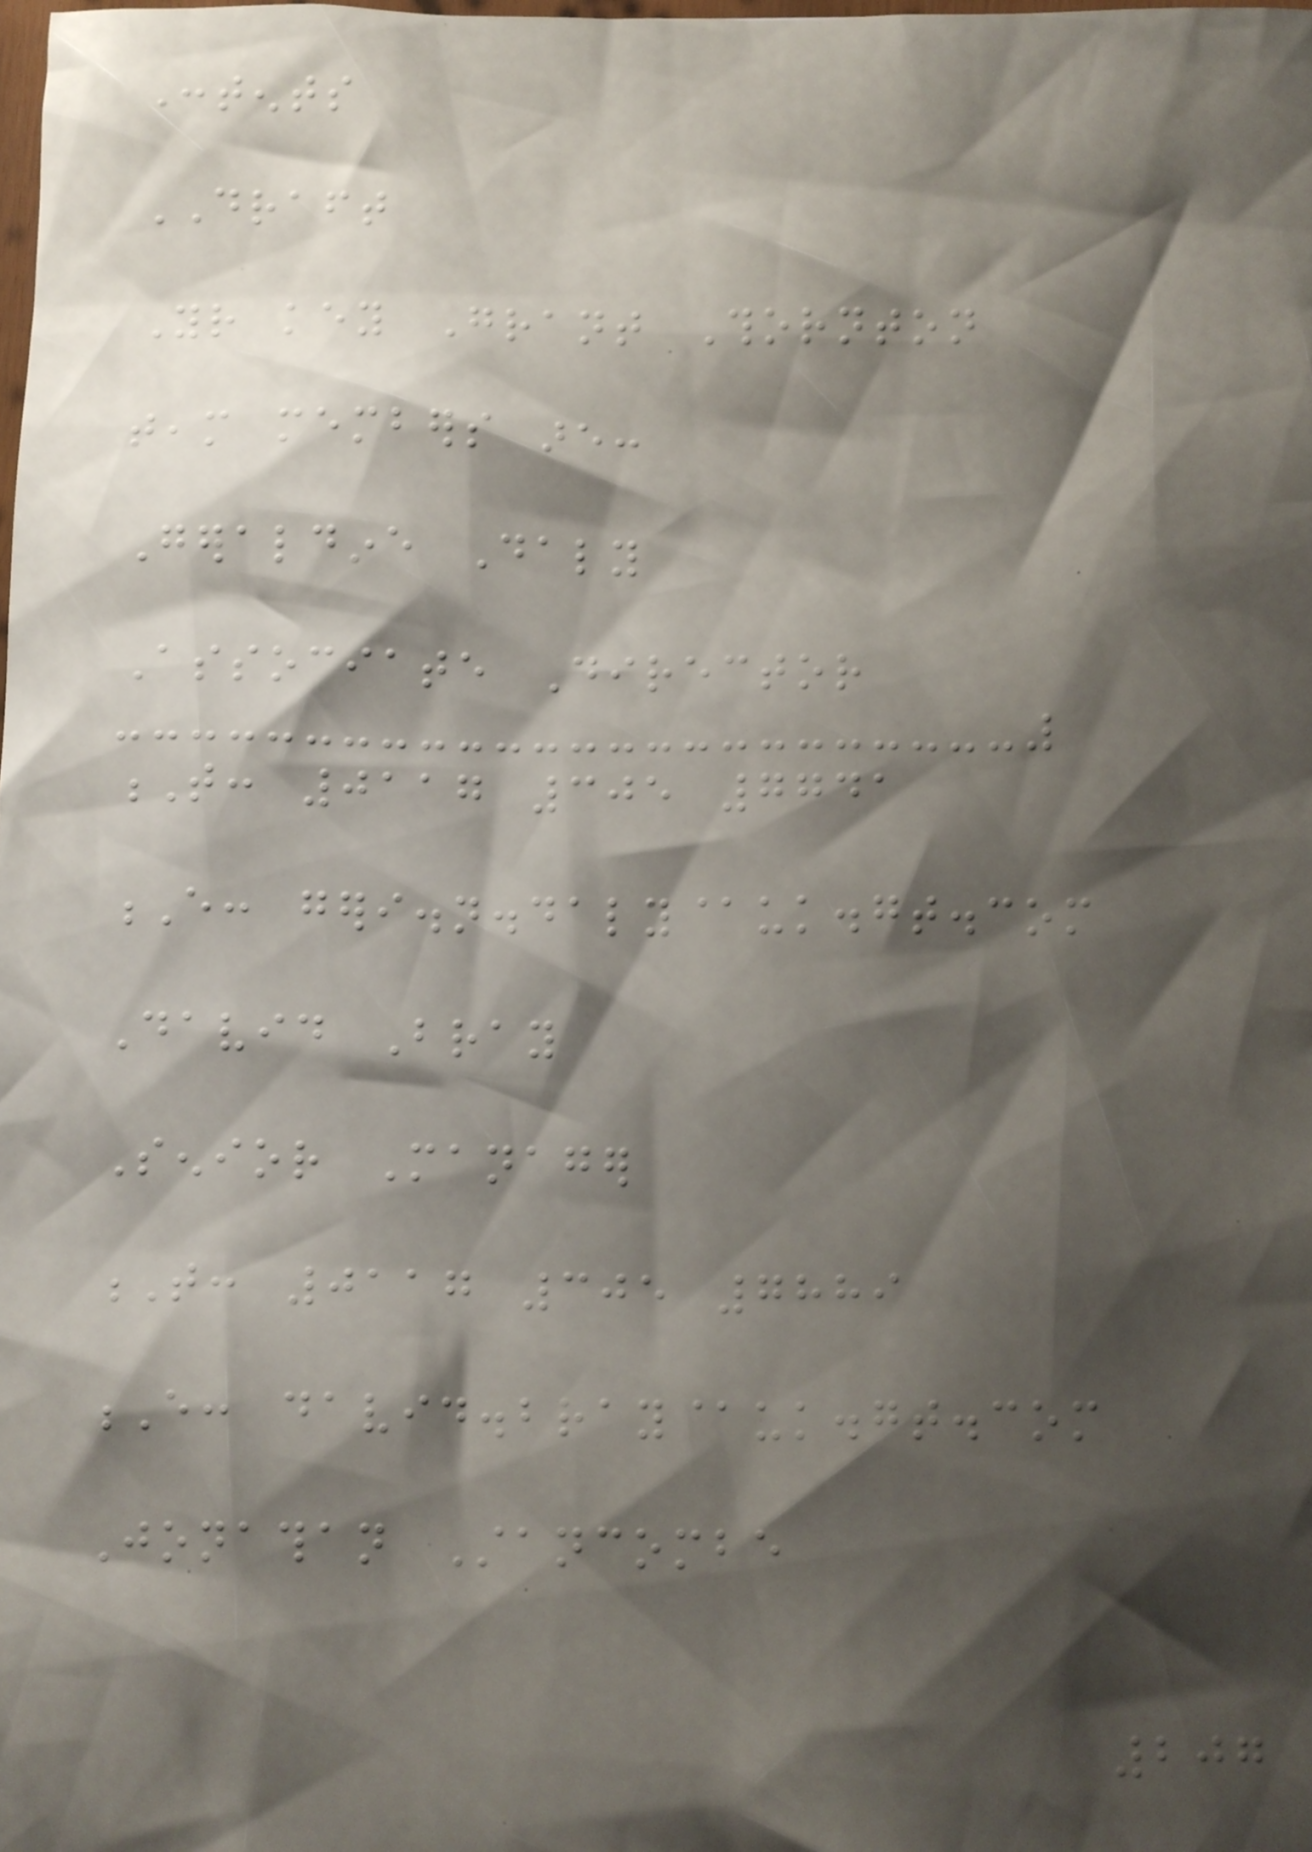Contents
DRAFT
Your key Grant Thornton
team members are:
Geraldine Daly
Associate Director
T: 0117 305 7741
E: geri.n.daly@uk.gt.com
David Bray
Senior Manager
T: 0117 305 7889
E: david.bray@uk.gt.com
Jonathan Stancombe
207
